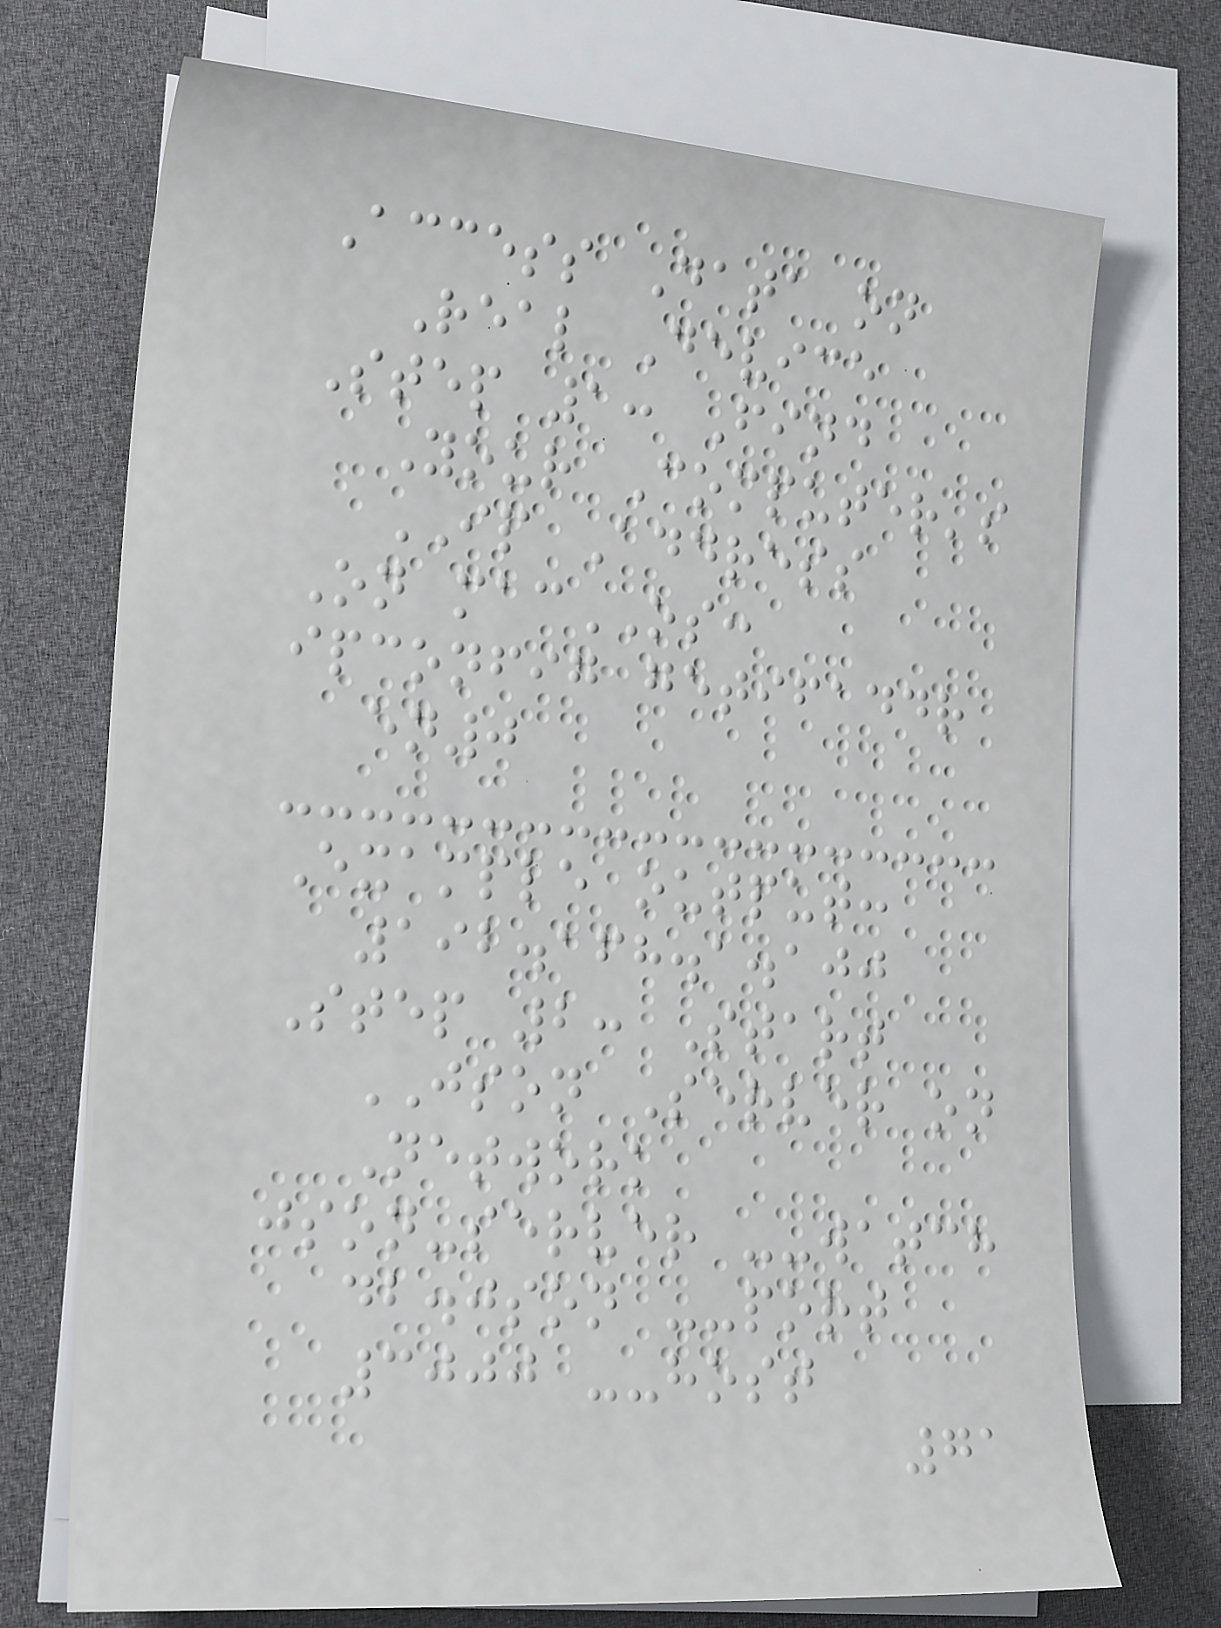Access Data on
Real Device
Step 1: Find
Your Computer's
IP Address
On macOS:
ipconfig getifaddr
en0
Example output:
192.168.1.100
Step 2: Start
JSON Server on
Network
json-server --watch
db.json --port
3000 --host
71
